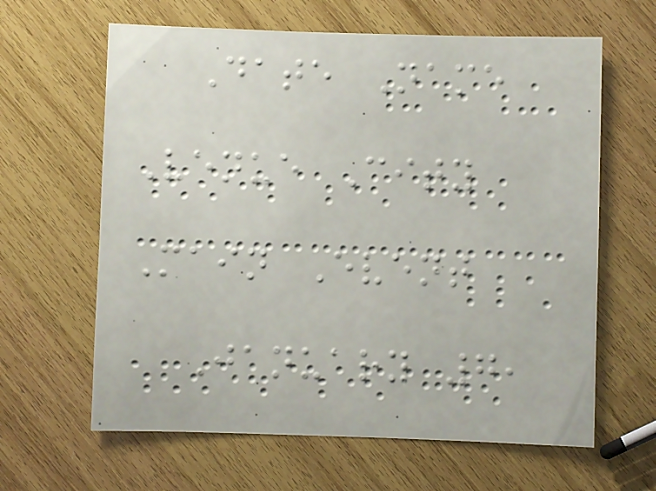Date Name
Venue City
Main Event
January 7,
